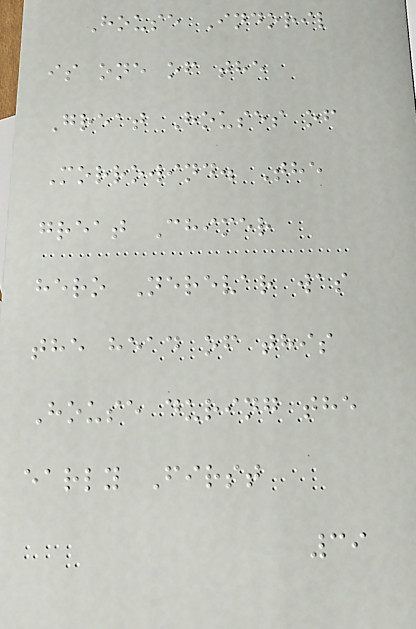House Indoril
is one of the
Great Houses of
Morrowind. The
great Chimer
hero Nerevar was
the head of this
House during the
early First
39
